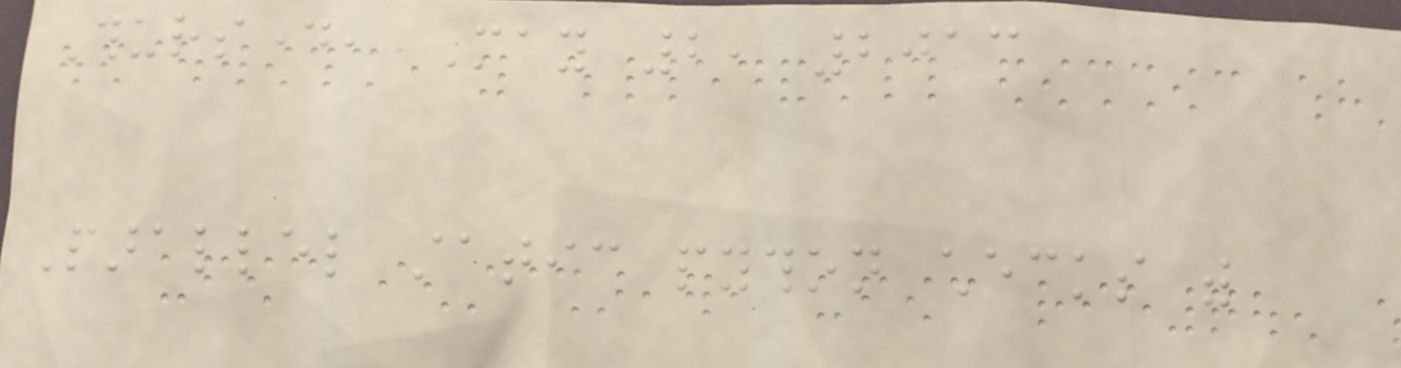Thursday, May 2, 2013
Parallel static python checks with
